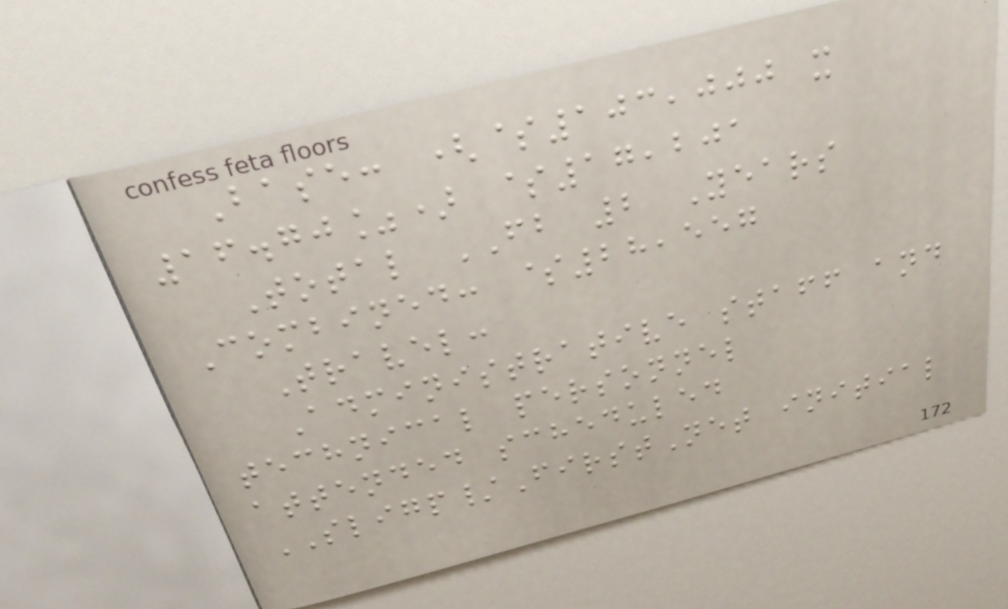Base: ($103,000 x
16.70%) $17,201
Total FB 2 Years
Combined: $28,557
Travel:
Administrative staff and
technical personnel
attended scheduled
SLIGP/FirstNet initial
